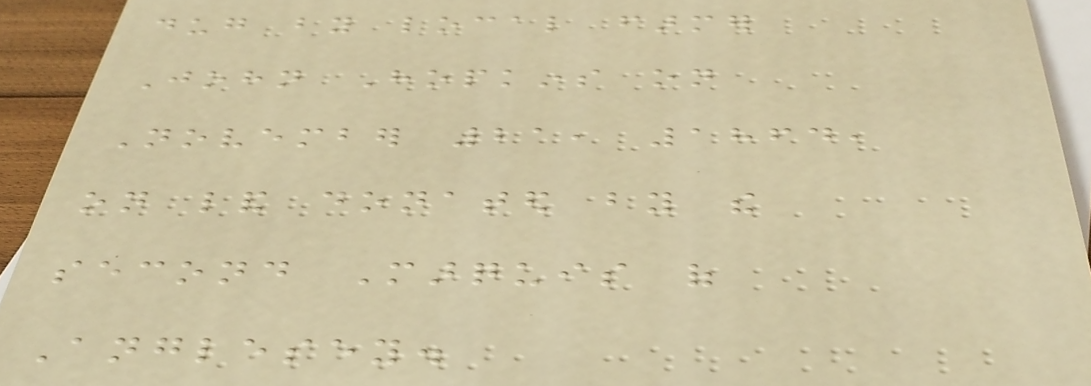dug by local farmer
John Hopkins on
November 21, 1864,
on land donated by the
second Marquis of
Anglesey.
